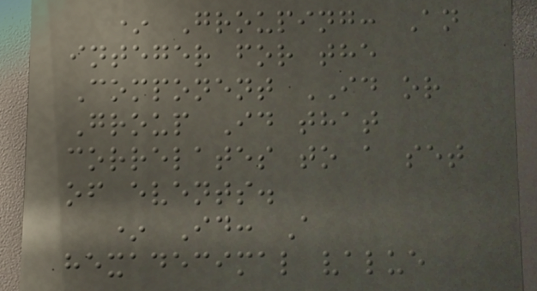* Grouping: An
integer for the
Component ID or
Group Id that
correlates to a set
of events.
* Id: A
hexadecimal value
